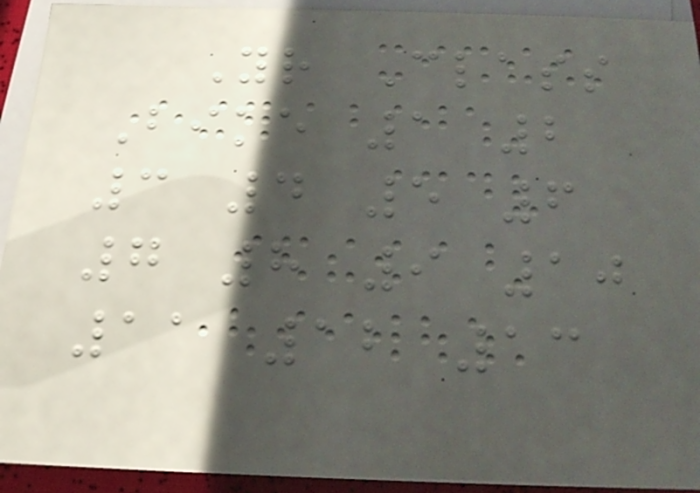Yr Class
Bike 1 2
3 4 5 6
7 8 9 10
11 12 13
